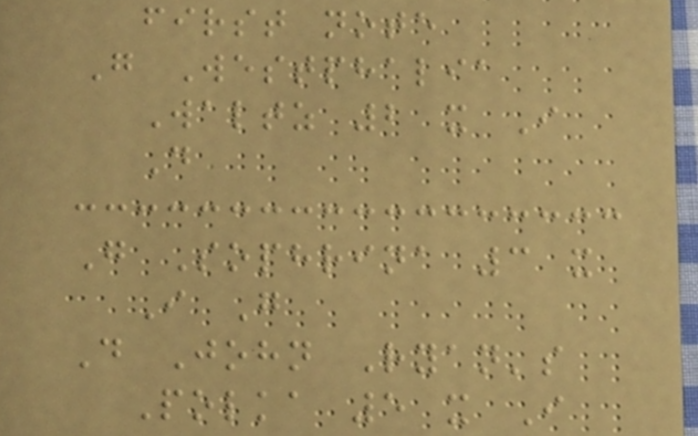first note
G Westphalia
Waltz 2 x I
D
G Sophrina 3 x
I G
D John Ryan's
Polka 5 x I
